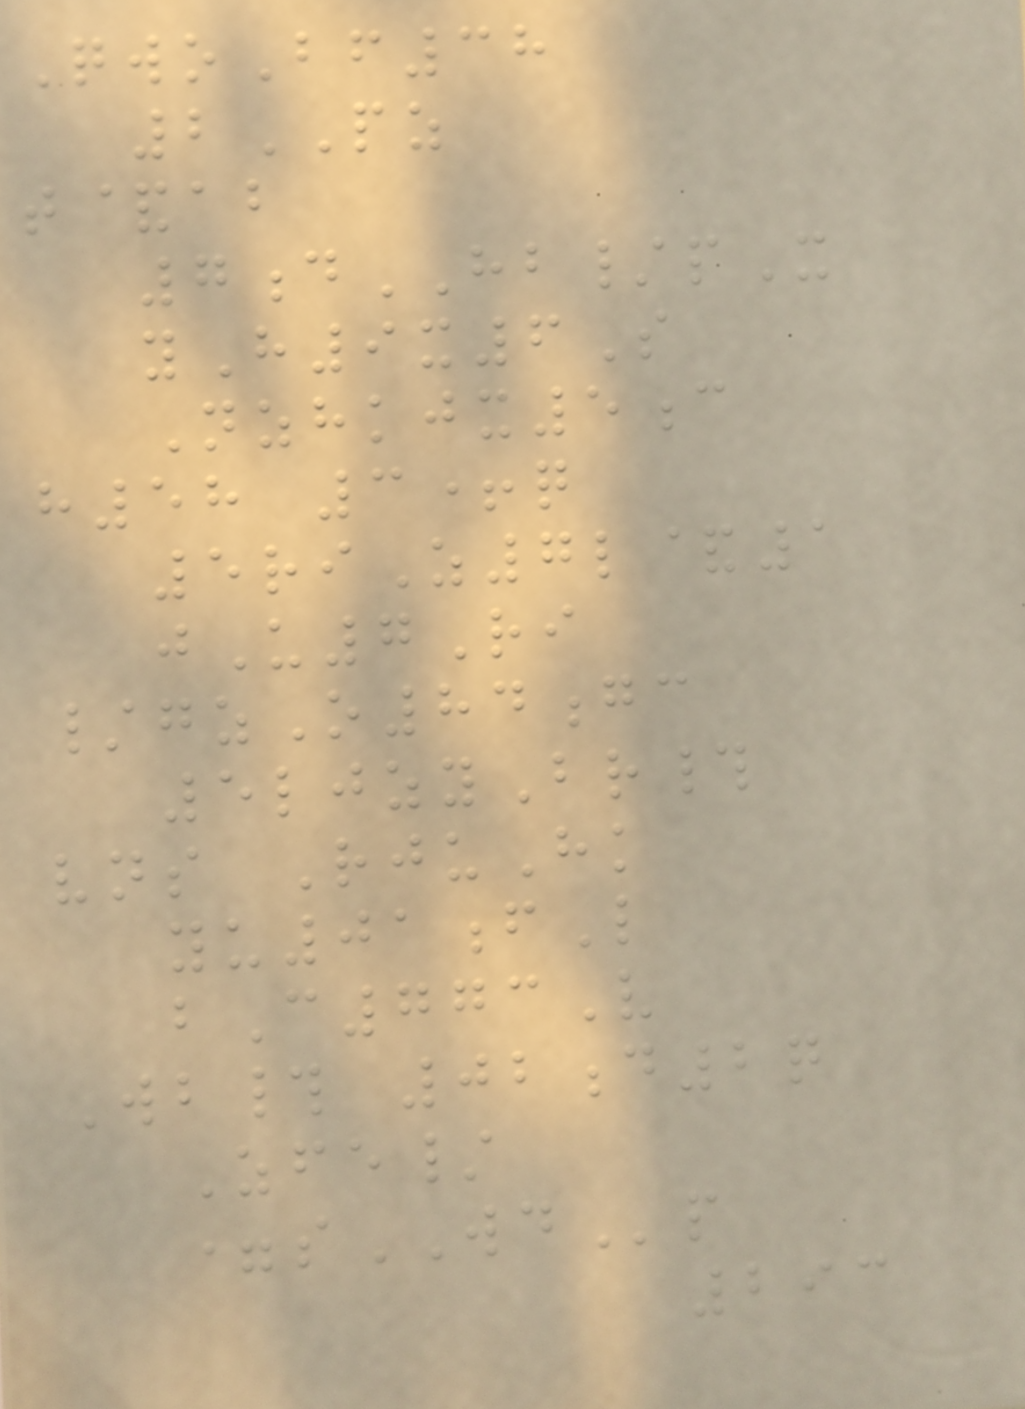QwoBf38
2PZ
t&ab
7dHB/pX
yH9x6S
Nzhkjx5c
h58 3+q
5riZ7l&1
jU7Ri
/gzO84gc
5ljzyBr#
vns RjuHk
yu01fL
bC773V
Wb# 02d2q
Zfe/
=sWDp
293
